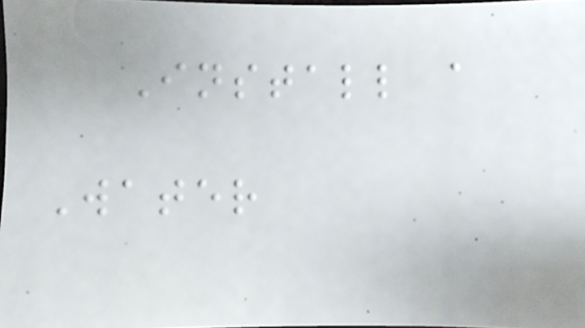Install a
Water
